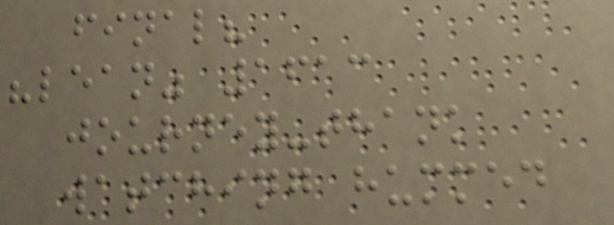final?
"lean" 1613
journey-thank
watching hummed
